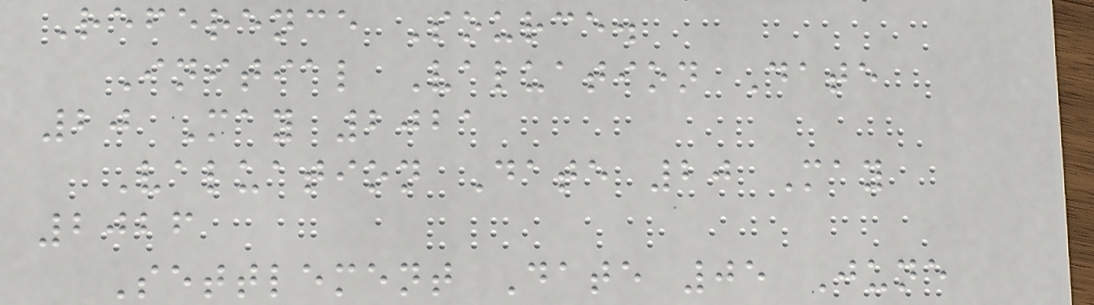Reference Source.
Initial Valuation Date
20 May 2021
Valuation Date 20 May
2026
Settlement Date 05 June
